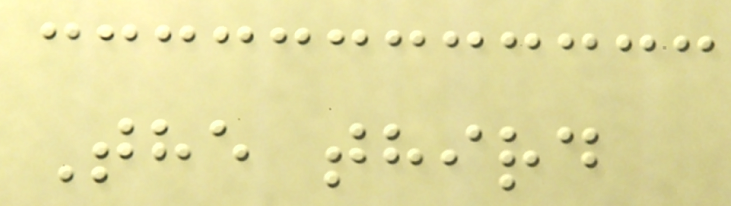The third
